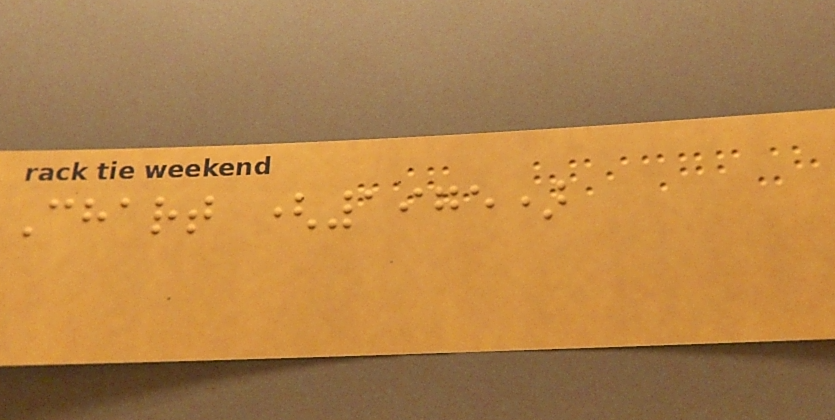Chart (1975)
